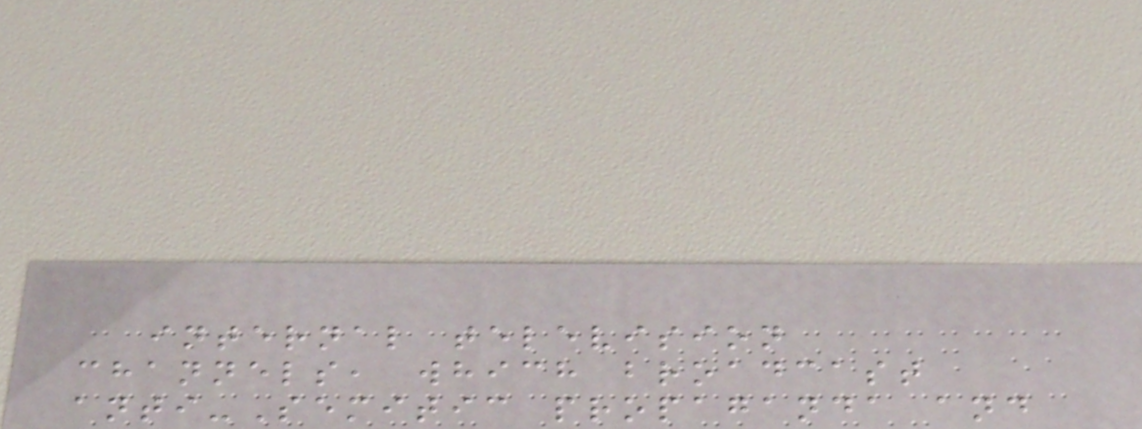internal television
channels, which broadcast
anti-Semitic propaganda and
